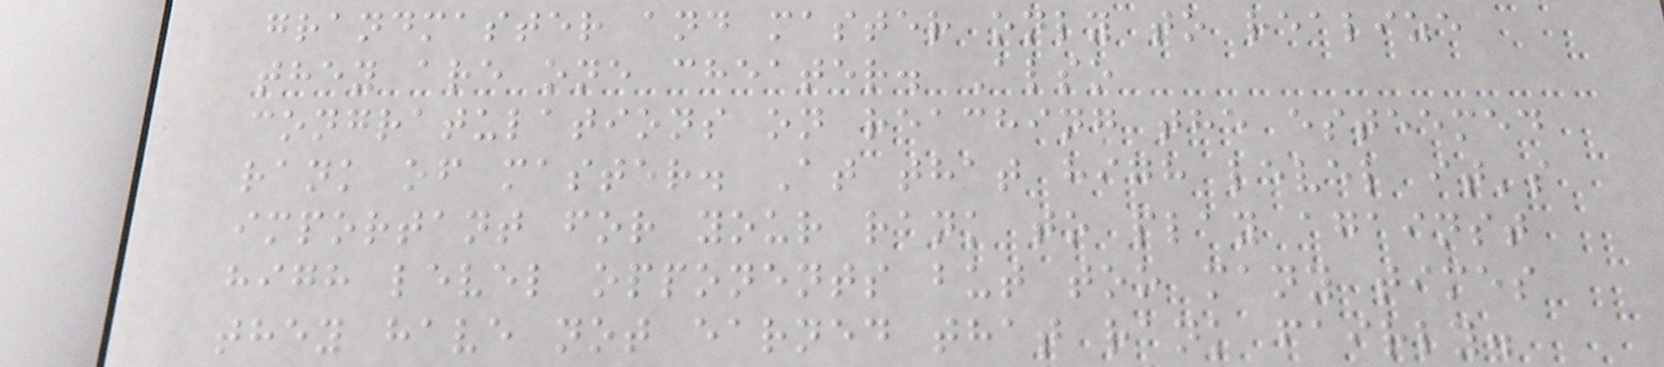grandmaster and master only to realize
they are one cheater. Also
congratulations on reaching the esteemed
rank of master. At that high level it's
important for your rank to play against
high level opponents but too many times
they have not earned that rank fairly.
